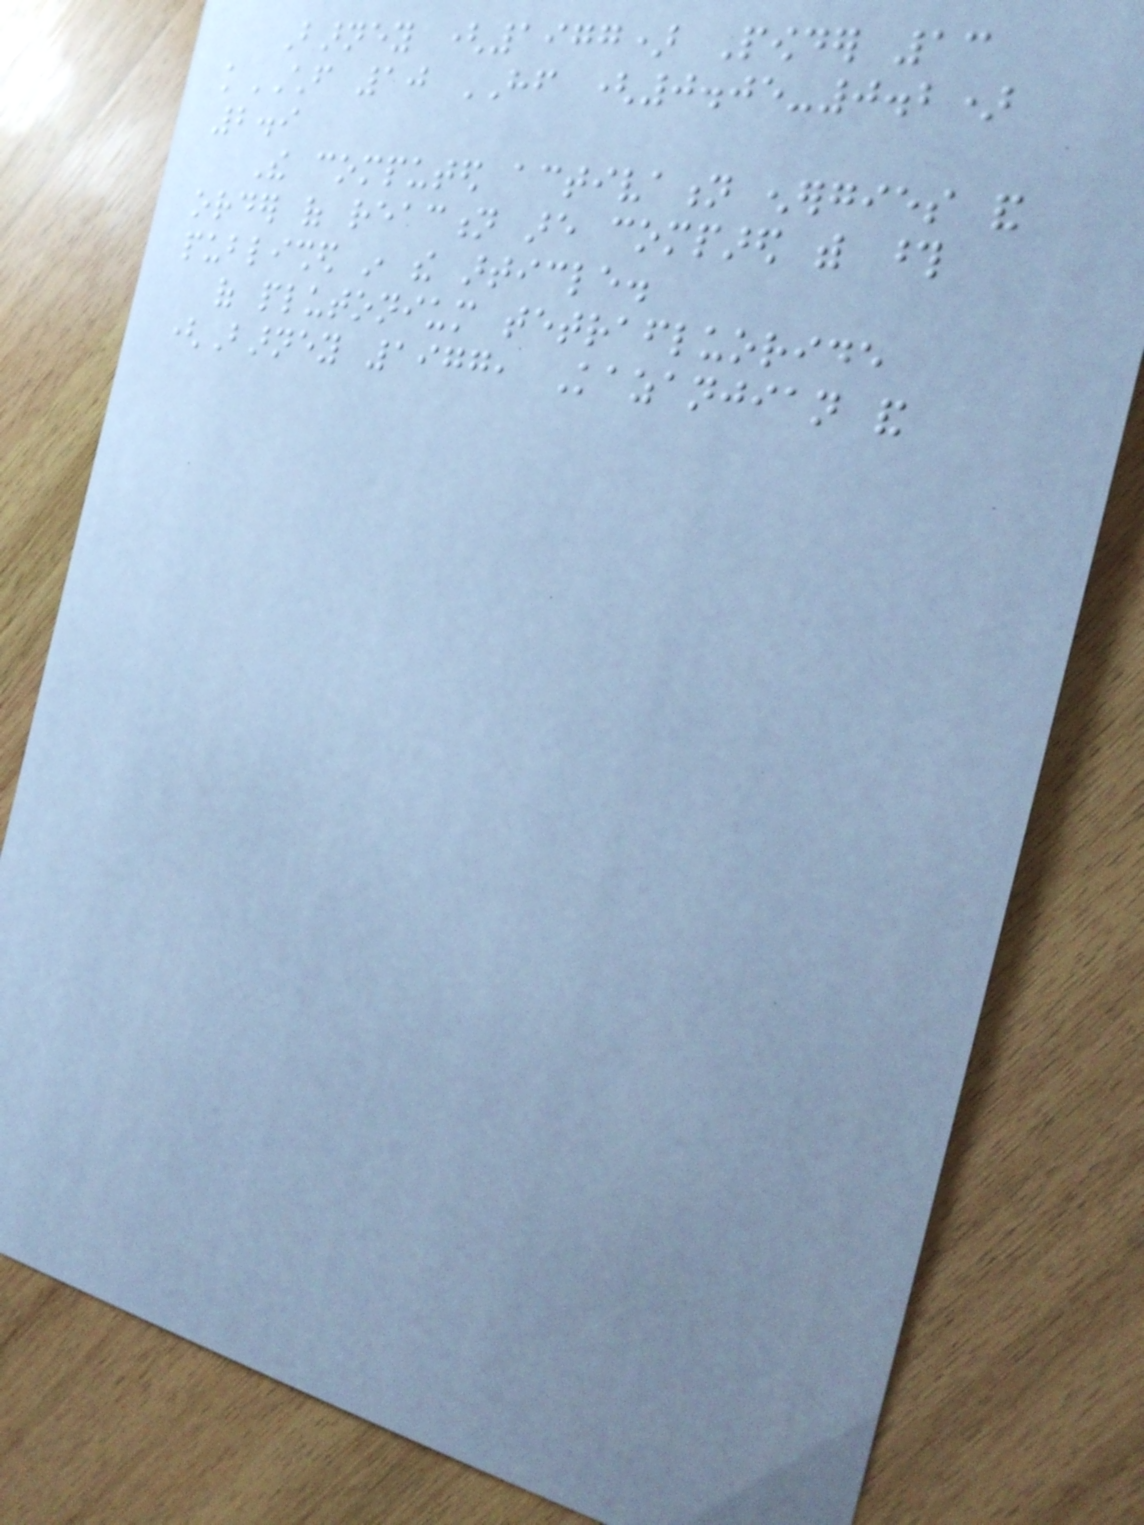Barney (1977) Powder 13
kCHF 10 HF (0.05-0.2)
2.9
The computed activation energies and
order of reaction are compared with those
published in the article.
of plutonium tetrafluoride
(Barney 1977, Kazanjian and
